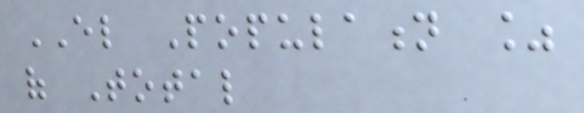EL Population %
of Total
